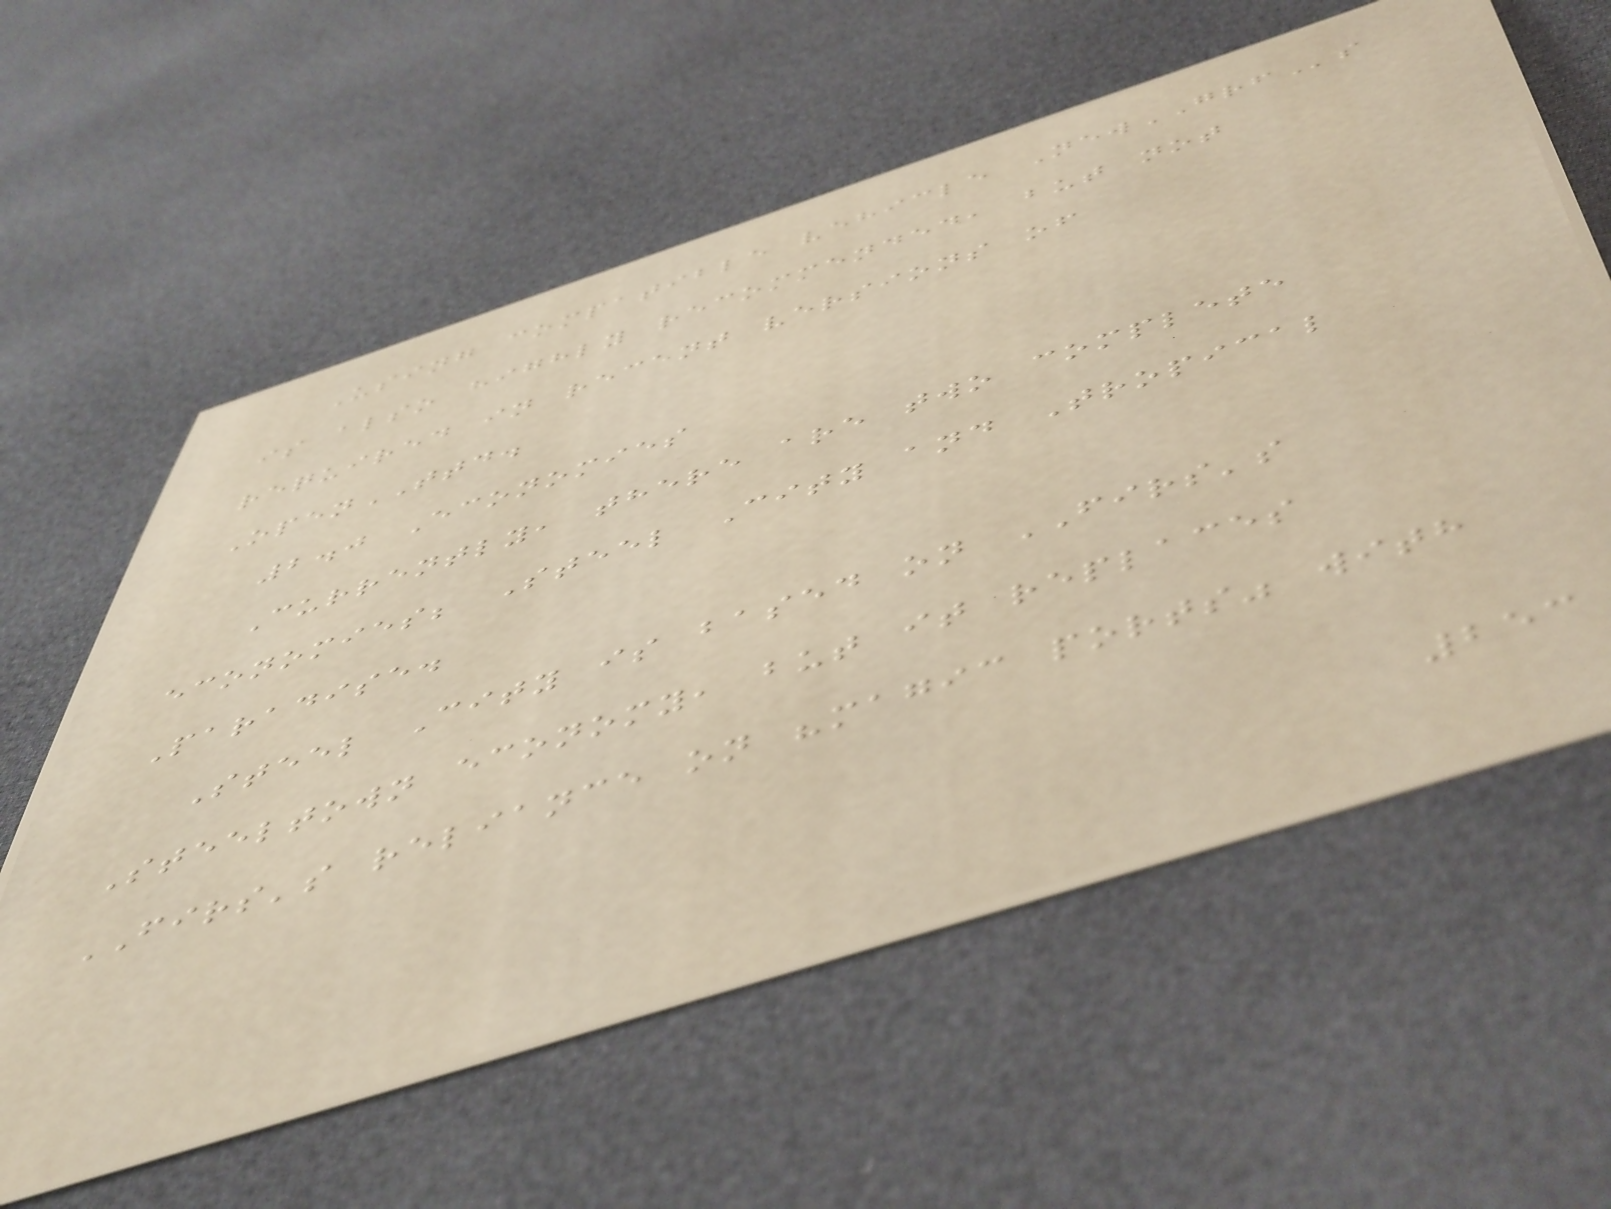Using compatible vehicle NewGRFs
is also highly recommended, but not
required in recent versions of
OpenTTD.
2.0 Economies
Currently, there are two complete
economies; Steel City and Tropical
Paradise.
Steel City is based on FIRS's
Steeltown economy, but it replaces
FIRS's reliance on "magic ports" with
253
